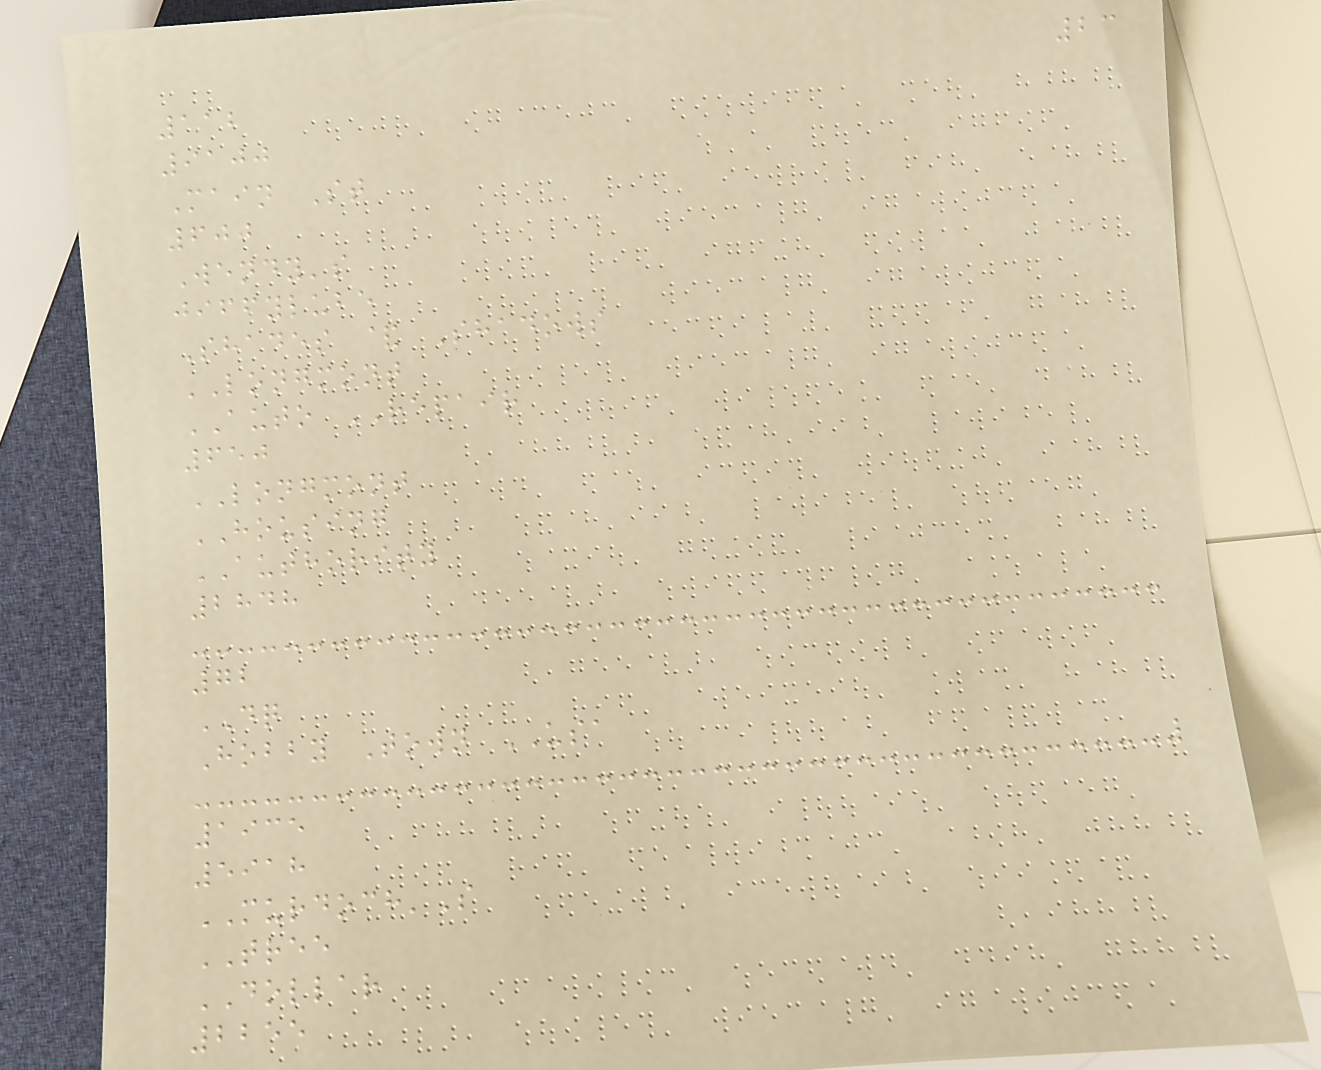23
112
9100
Main St
600
Wendy's
jiffylube
Shades & Shadows
LONGMONT
AUTO REPAIR
650
LONGMONT
HOUSING
AUTHORITY
2848
72
DQ
Hobby Town USA
1935
5918
MURDOCH'S
TREE
DOLLAR
2255
